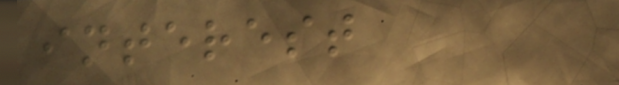interest
